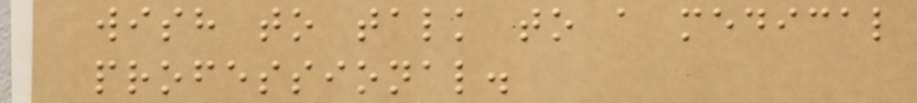wish to talk to a medical
professional.
